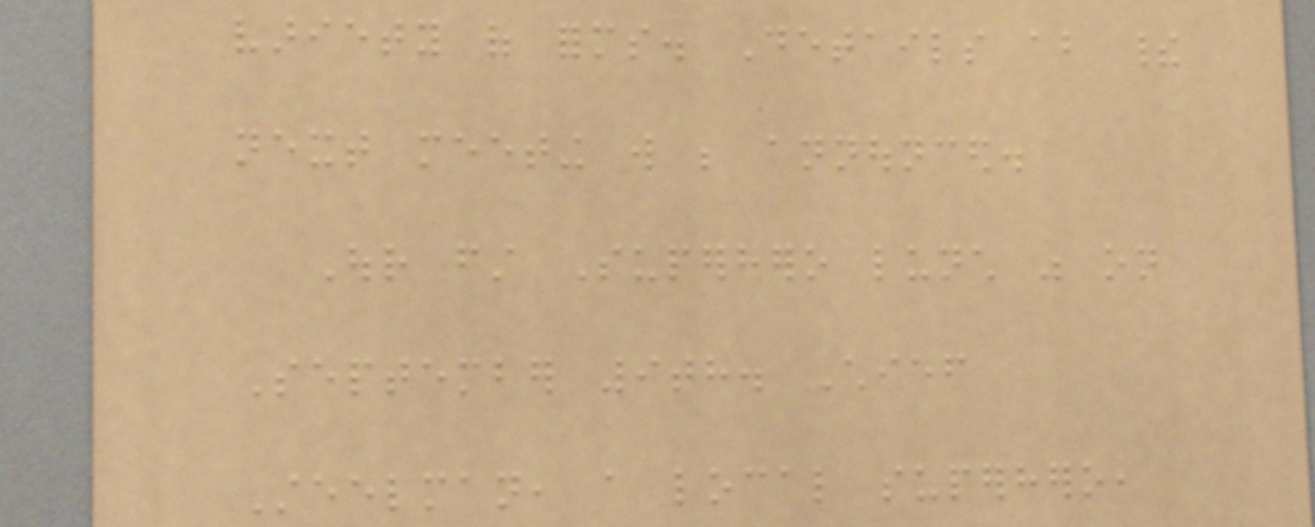variety of forms. Details about their
next meeting will be announced.
Our first Superhero lunch was on
September 9th. Chief
Steelman, a local superhero,
